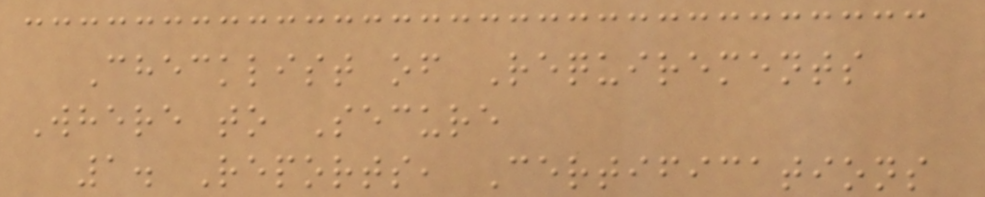Checklist of Requirements
Where to Secure
1. Reports, Certifications
